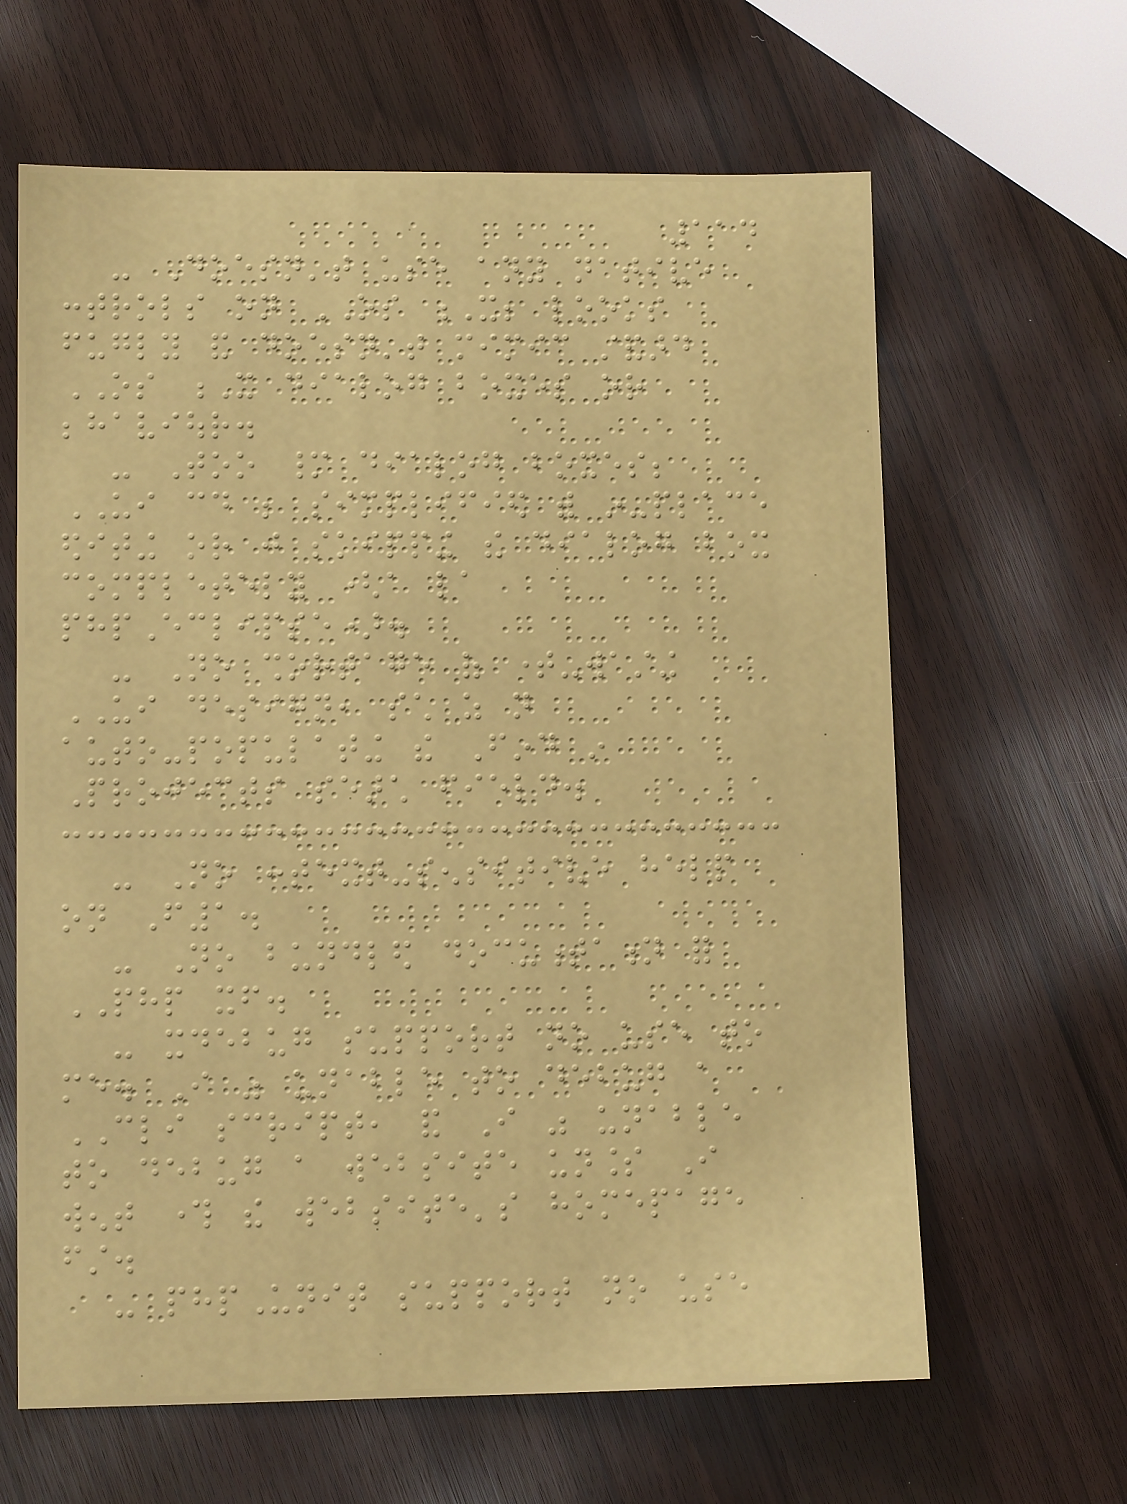114
- Doesn't use any native
controls on OS X; looks
fugly and doesn't mimic standard
OS X dialog boxes or
behaviour.
- Too many dialog boxes;
UI could be simplified with in-place
editing or just skipping the dialog box
completely (a la
phpEclipse).
- No shortage of time-wasting
UI design, such as not
auto-populating the Find in
Projects search field.
- No context-sensitive help
on F1.
- No bundled documentation for
PHP itself.
- xdebug support no use to
me. I was unable to debug a
CLI script, and I was unable
to debug a website unless I
went through the website's homepage
first.
- phpUnit support no use
